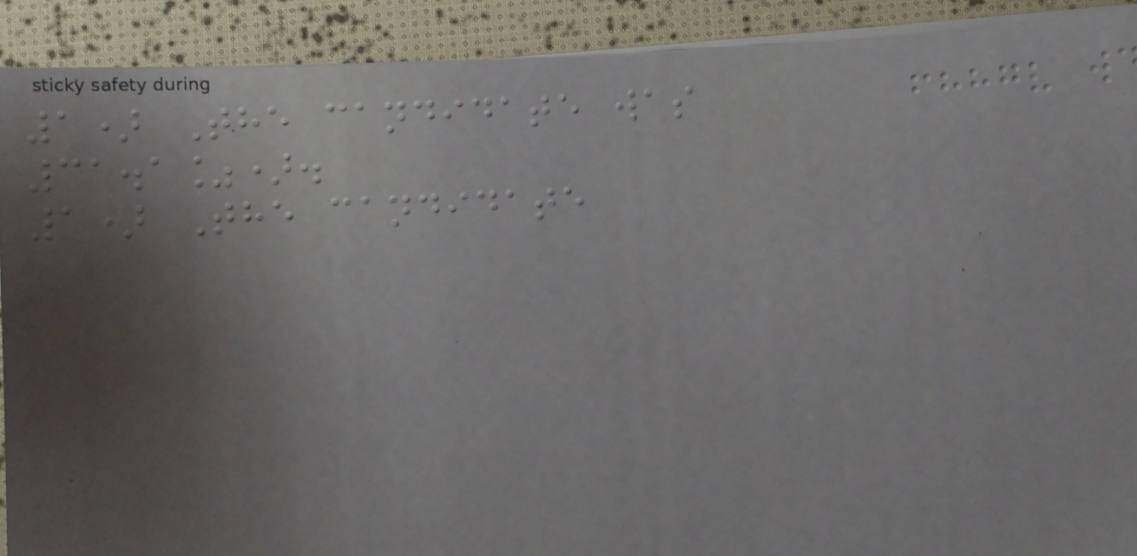1) The candidate was
31.1%).
1) The candidate
